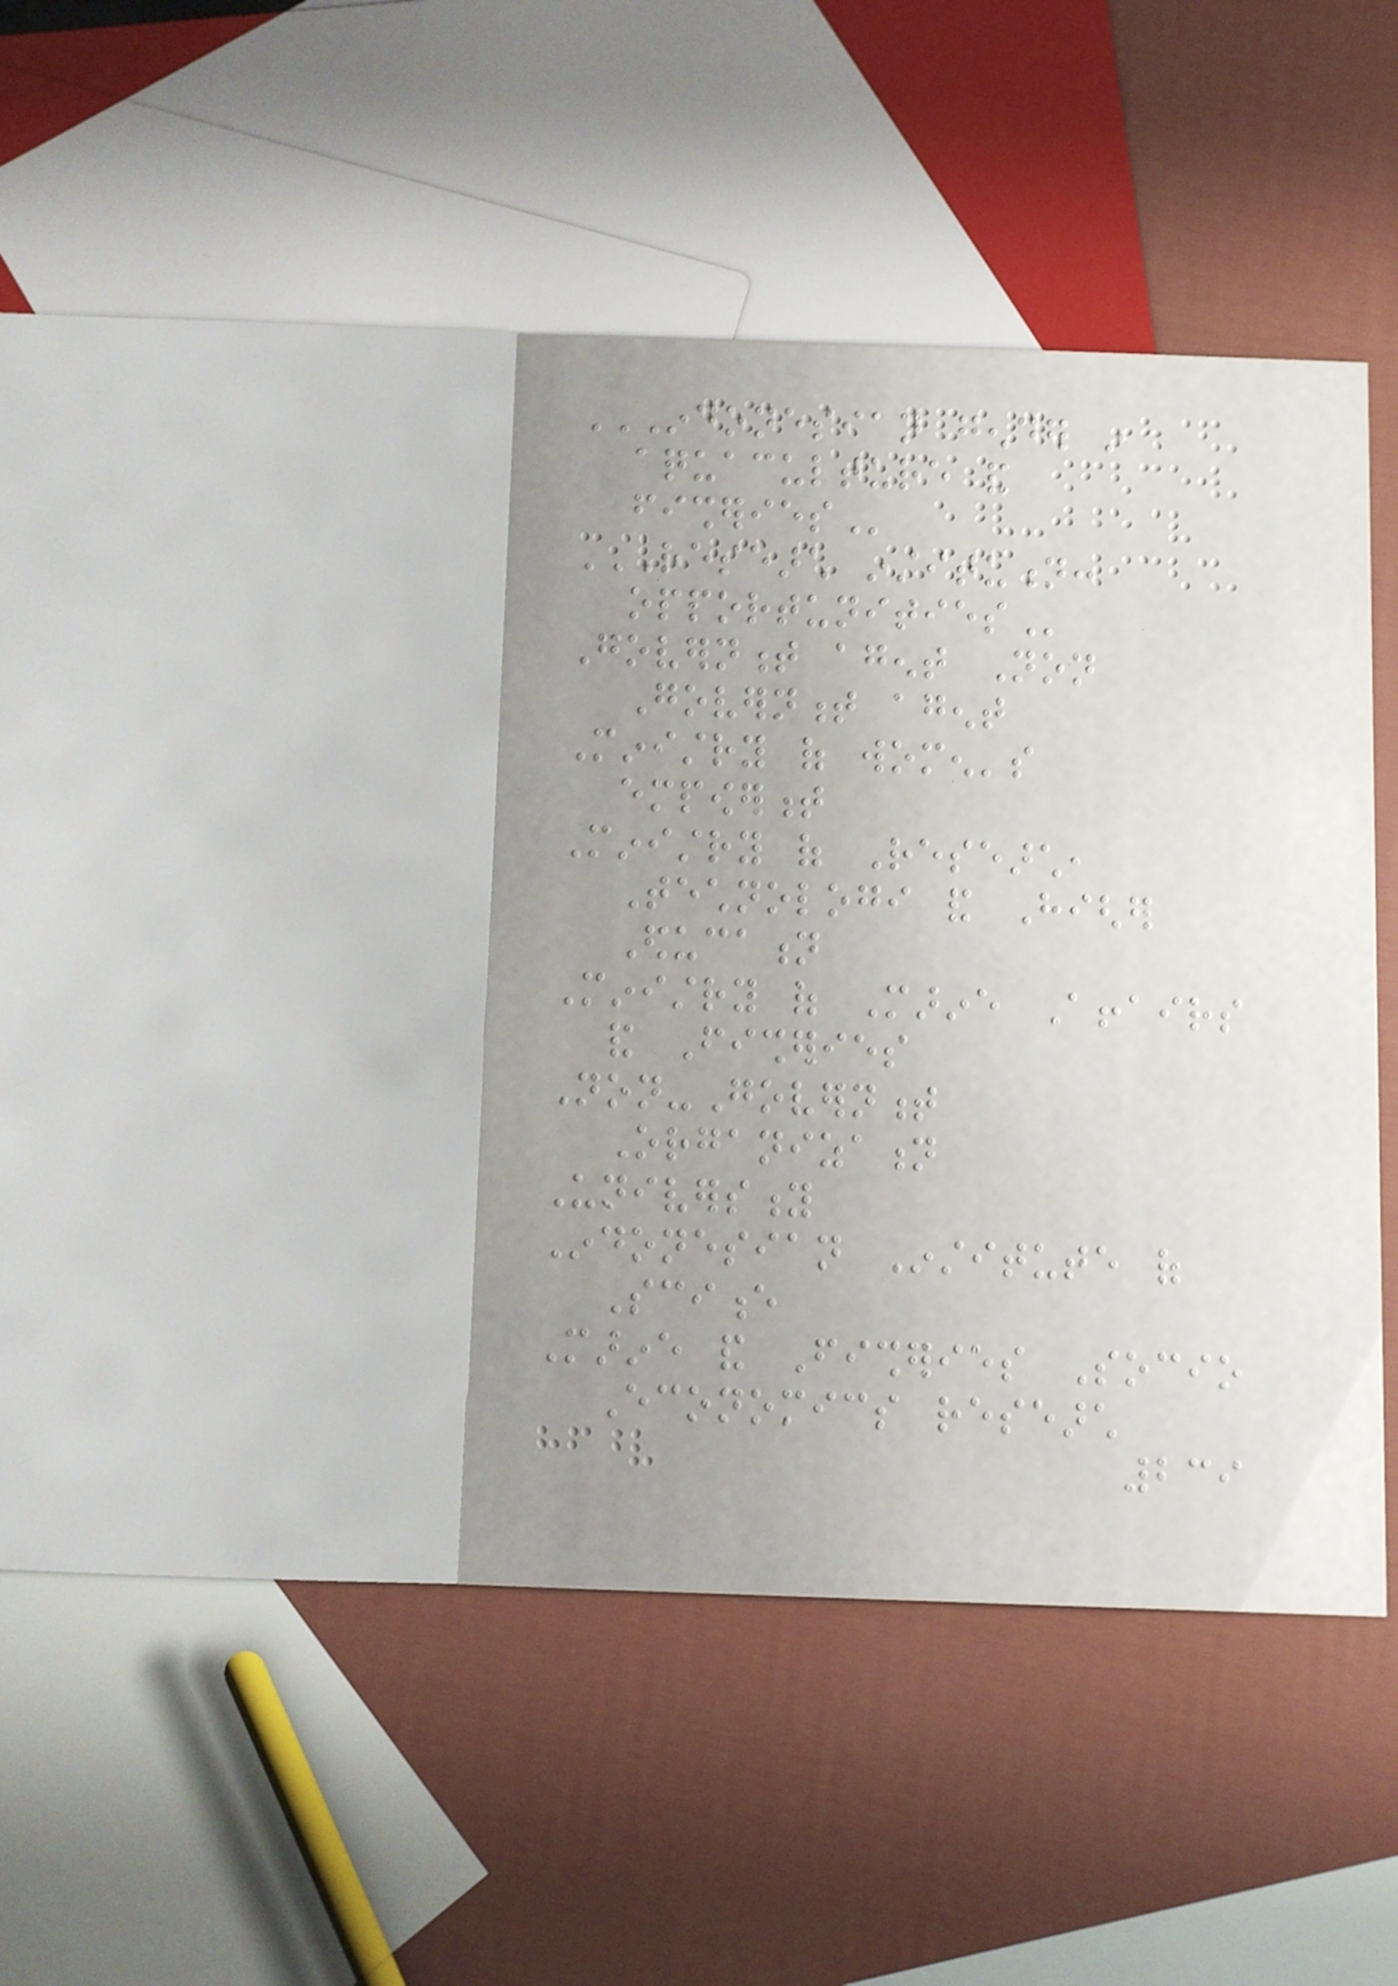INDONESIAN GENDER IN
AQUACULTURE AND
FISHERIES
RESEARCH INSTITUTION:
OPPORTUNITIES
Government agent Non
Government agent
Ministry of women's
empowerment
Ministry of Research,
Technologi and Higher
Education
Ministry of Marine Affairs
and Fisheries
Non-Government
Organization
University
Indonesian Institute of
Science
Marine and Fisheries Socio
Economics research
239
